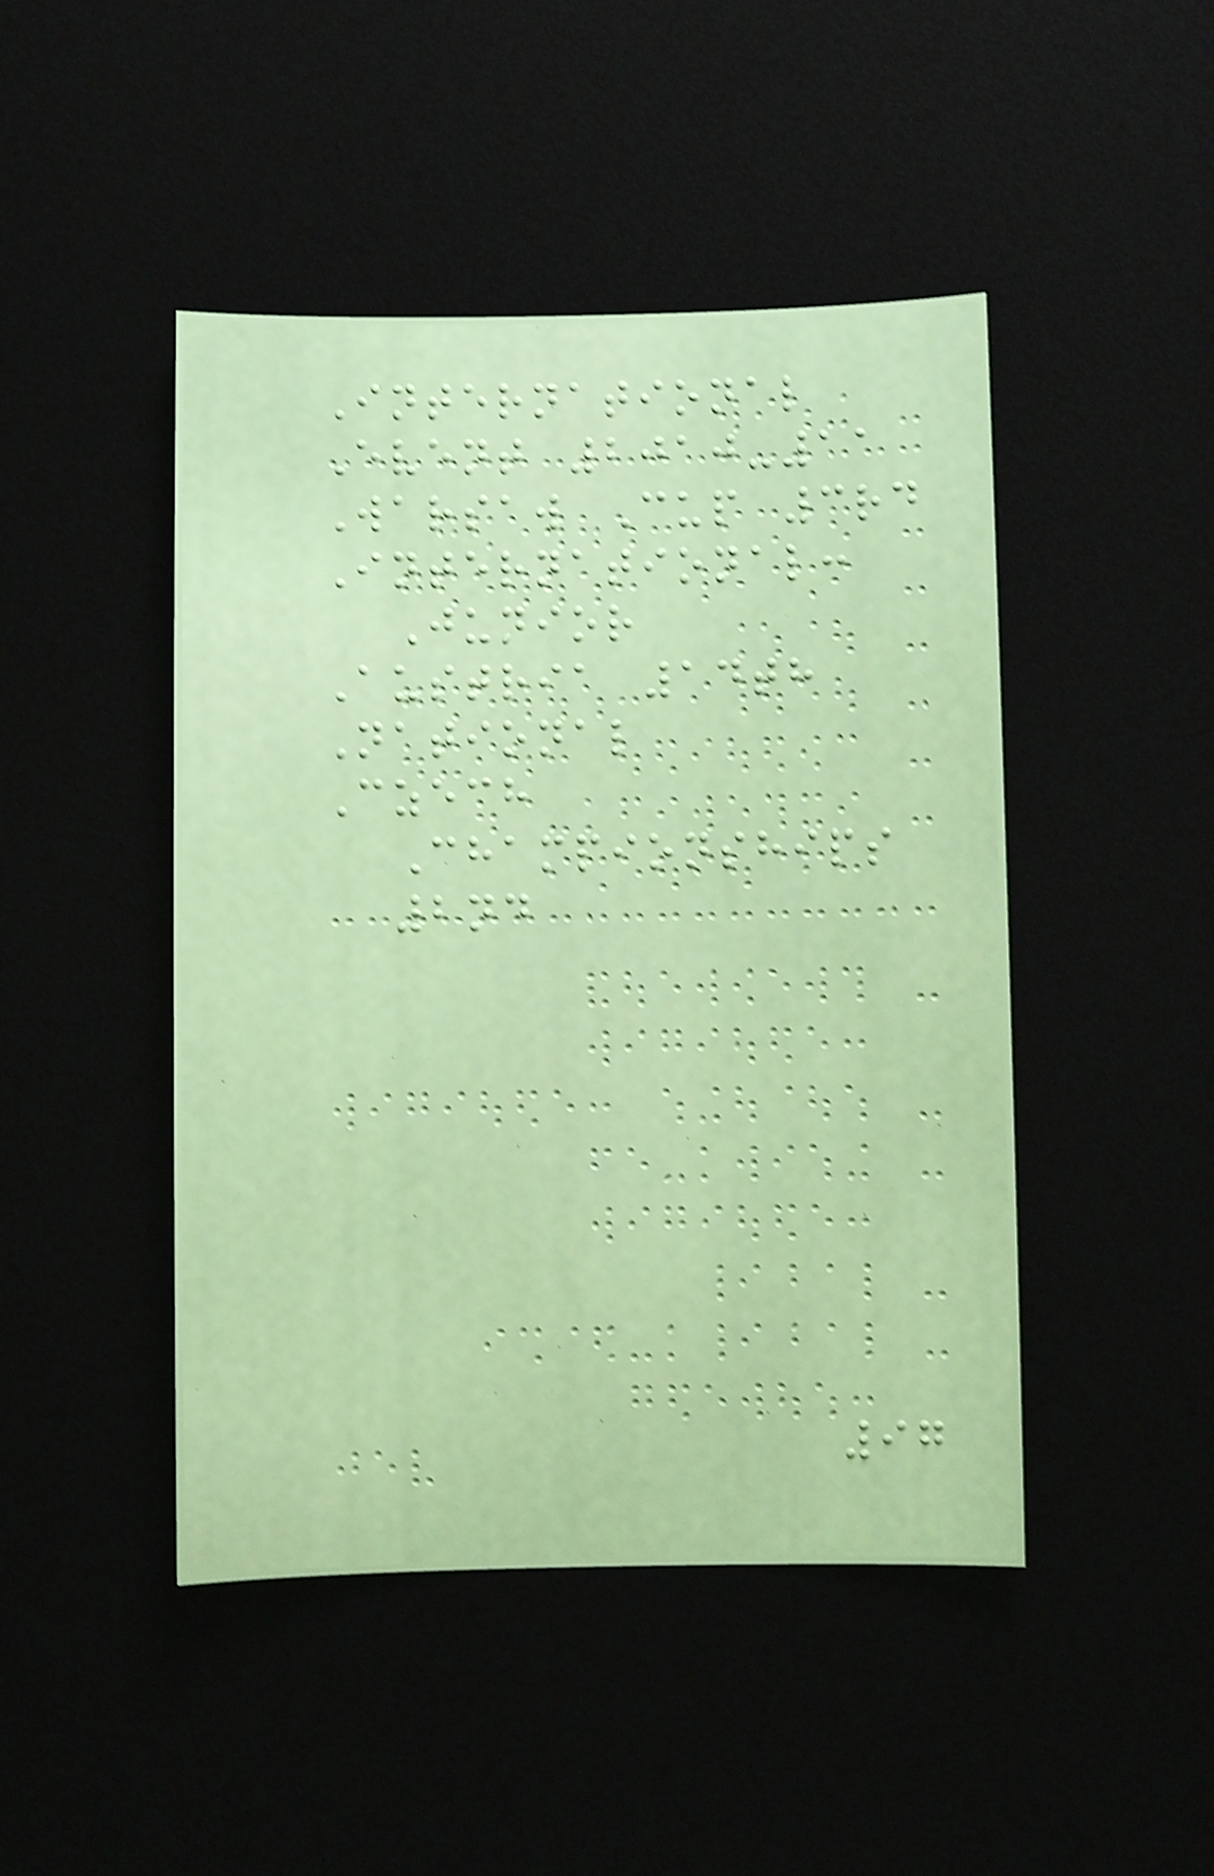International
Event 2010-11
Warsaw Cup 3rd
International:
Junior
Austria 14th
National
Czech
Championships
2nd
97
